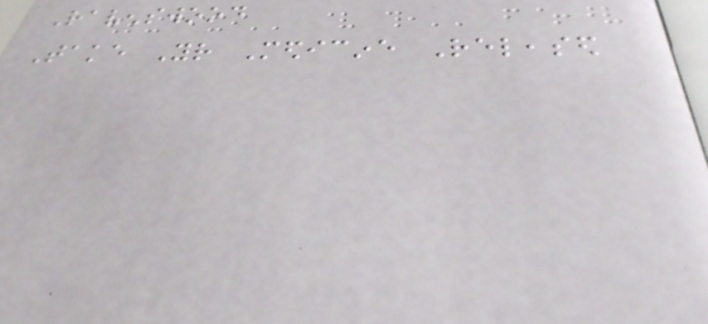Ravenswood
Take Your Medicine Released
